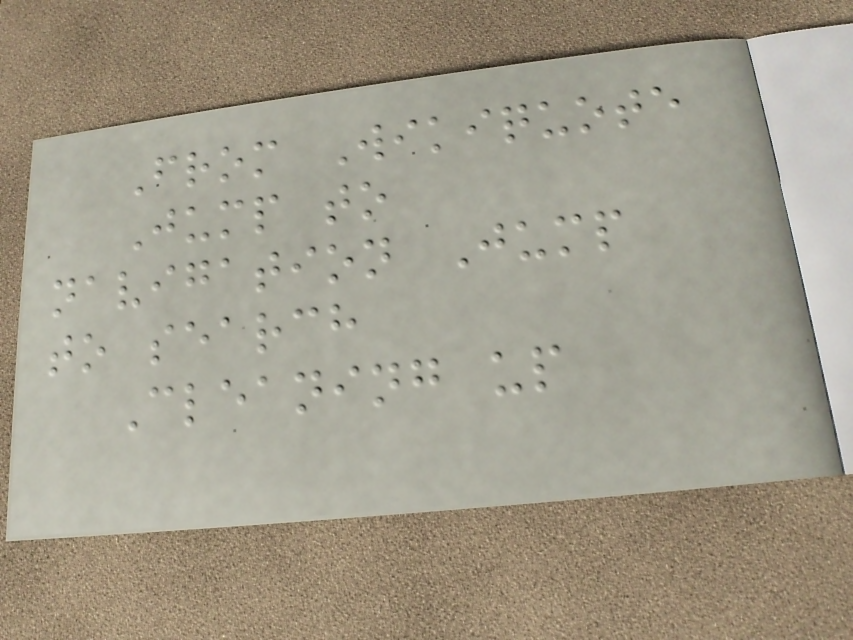From Wikiquote
Jump to
navigation Jump
to search
Cleaning up
